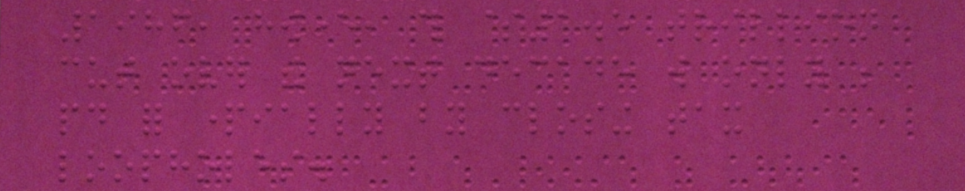1986, however, this $1.5 trillion
cut over the next decade will only be
paid for partially by closing tax
loopholes.
